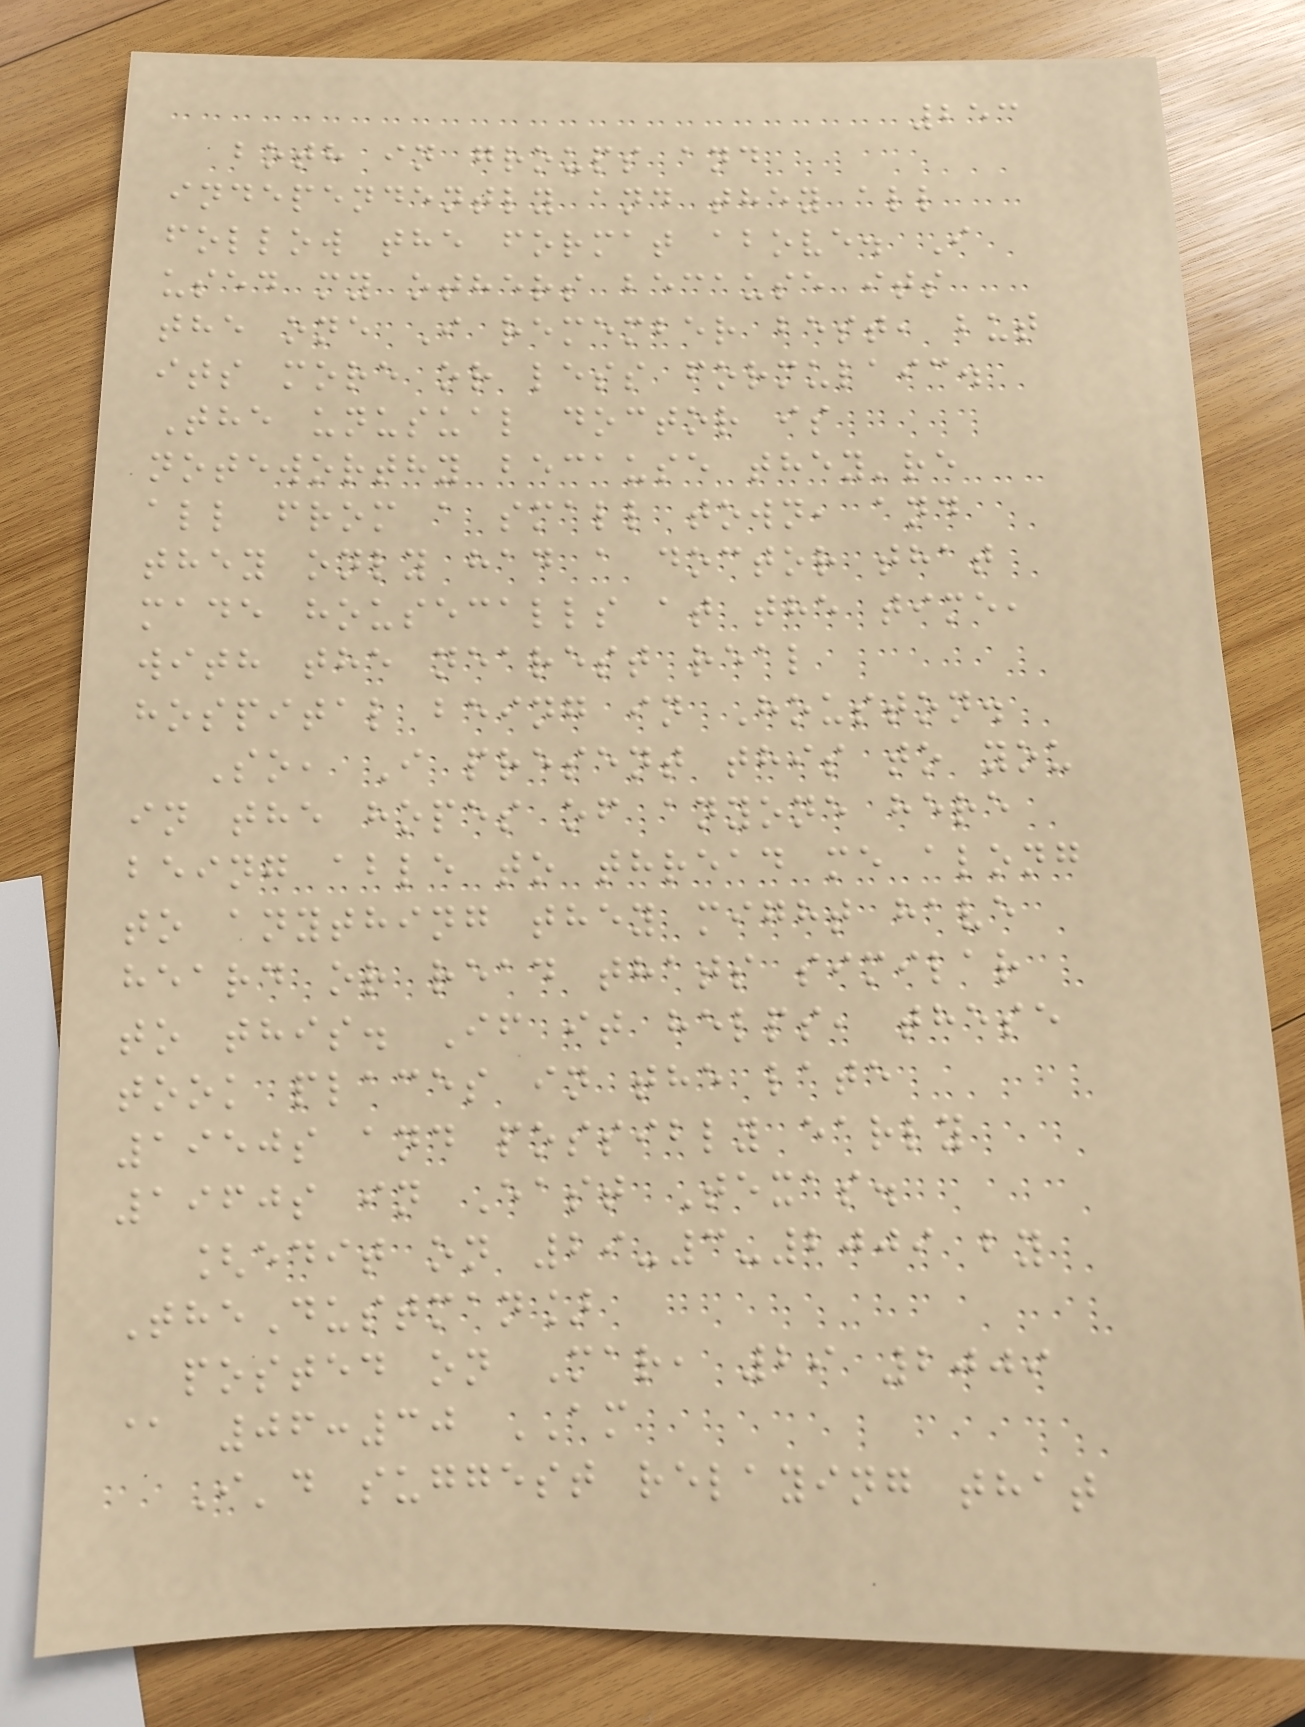253
both in groups and
independently and they all
follow the format above. I
used my others because its
the one I remember best, but
its more or less formulaic.
The unusual doctor is
noteworthy because they're
all from a small town, and
they only had a doctor that
made housecalls at the time,
with the nearest real
hospital being in Houston.
So, I present this to you
in the hopes of anyone here
being able to thread me along
to anything they might have
heard or read thats similar
to this. If it helps, these
took places in the late
1950s and possibly early
1960s in East Texas.
[edit on 29-3-2009 by
TheDustman]
posted on Mar, 29 2009
@ 06:30 AM
I'd suggest relaying that
